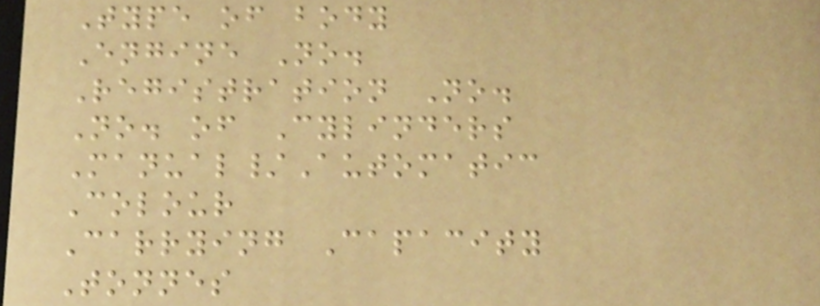Type of body
Engine No.
Registration No.
No. of Cylinders
Manual/Automatic
Colour
Carrying Capacity
Tonnes
